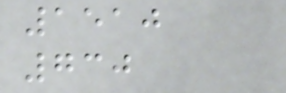1510
730
